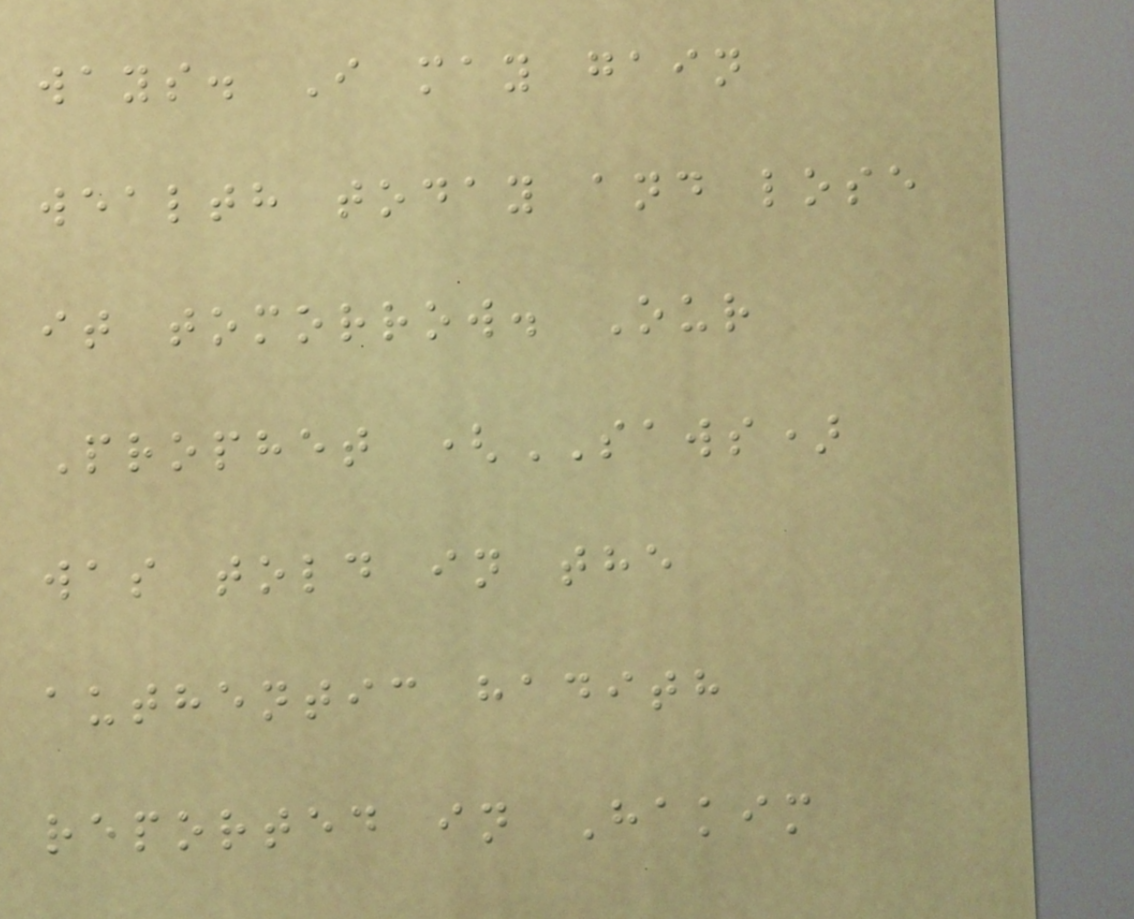ways. I may gain
wealth today and lose
it tomorrow. Our
Prophet (SAWS)
was told in the
authentic hadith
reported in Hakim
